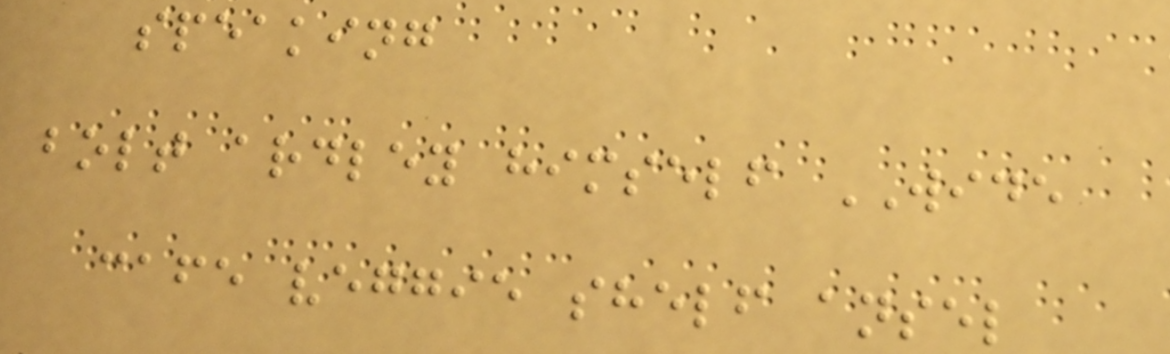speaking
bolt ardley himself WIDE
cafe veggie shelf ansel
